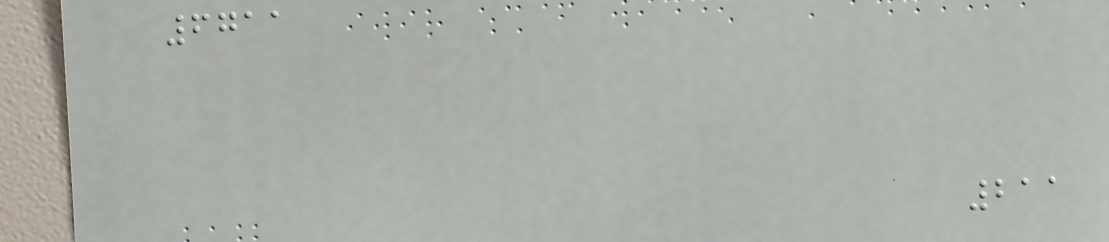6711
211
